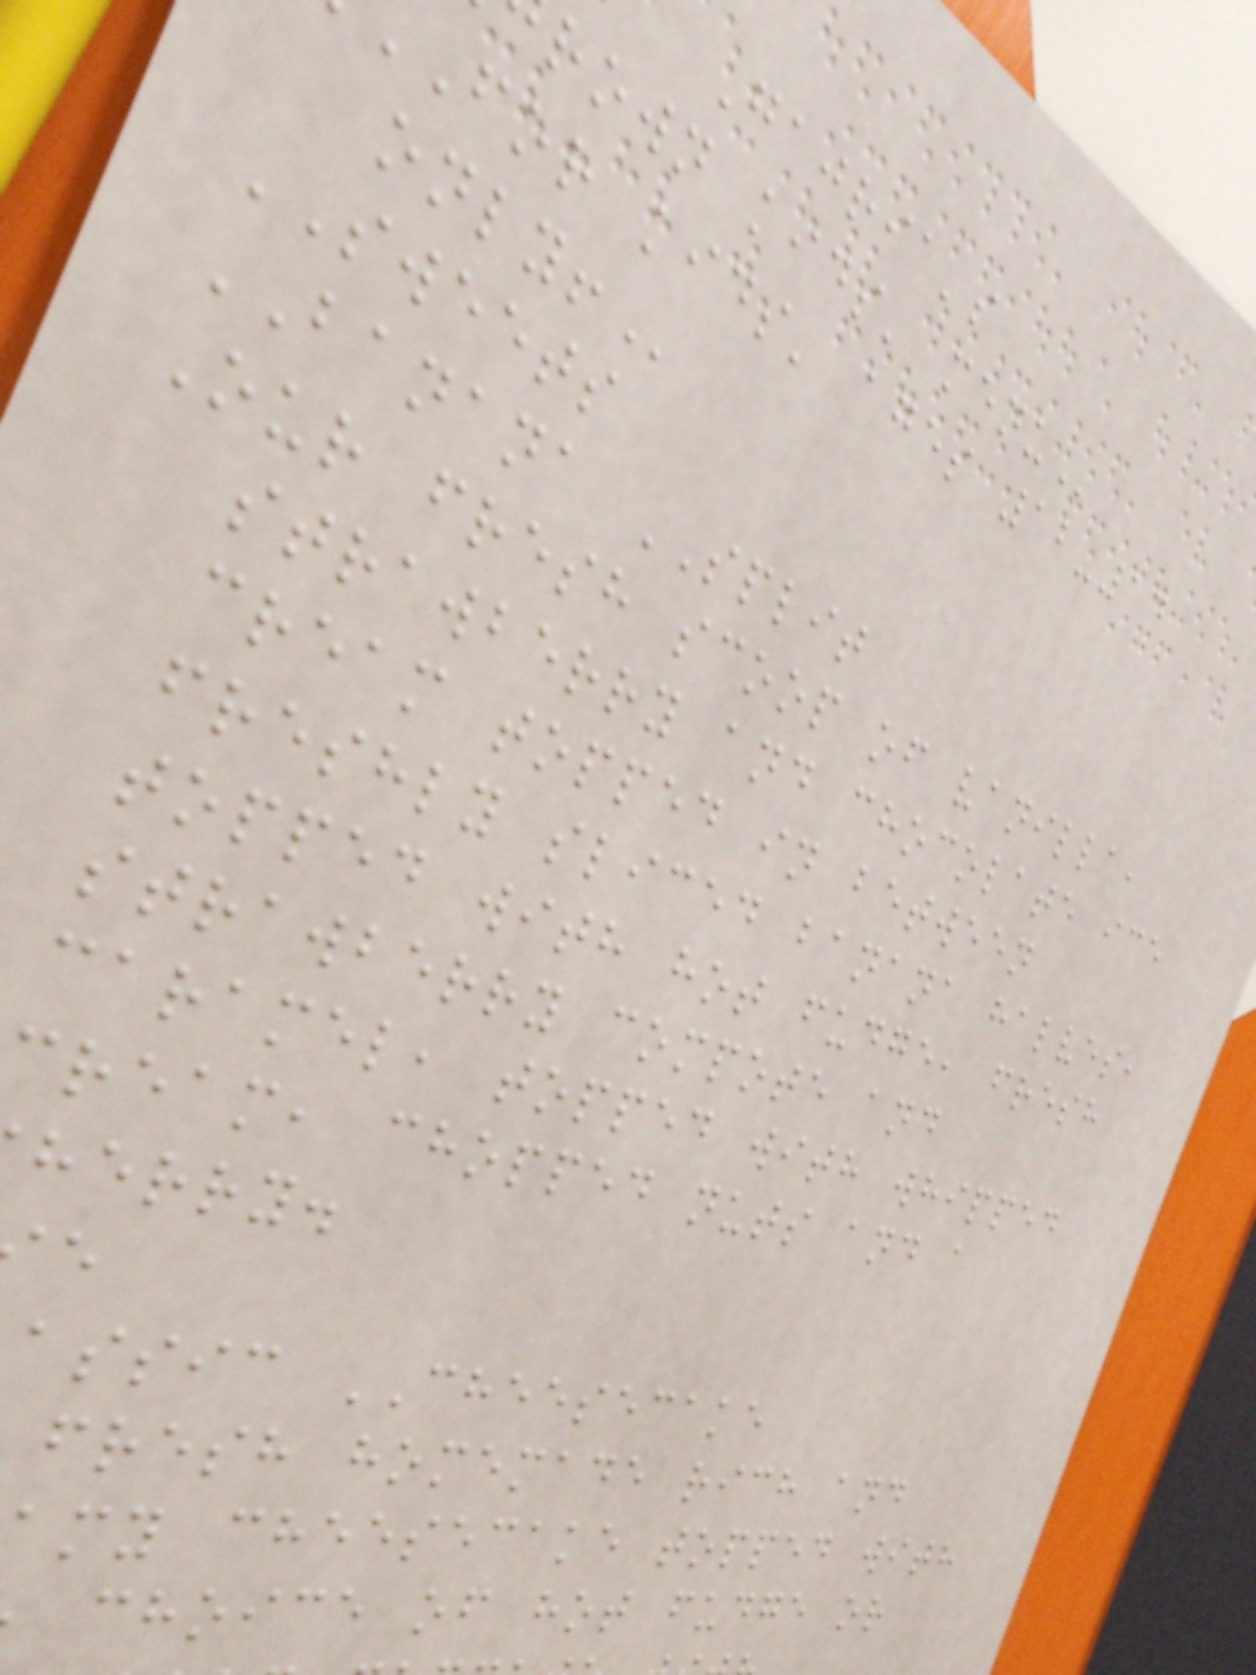Gajria's
rown kids'
for kids' ages 12-14
SWEETS
BANANA SPLIT
Our fresh scoop of vanilla,
strawberry and chocolate ice
cream topped in between
freshly sliced banana halves,
topped with hot fudge, fresh
strawberry compote and
caramel, topped with whipped
ream, chopped nuts and a
herry.
assic CHEESECAKE
fresh homemade rich and
my cheesecake topped with
choice of hot fudge or
